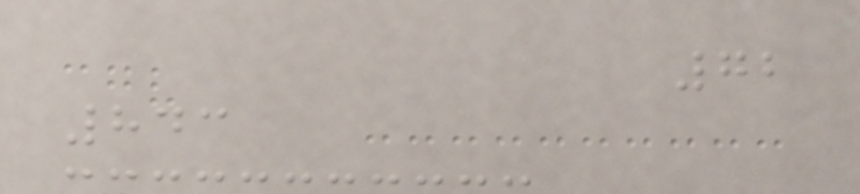72
843
